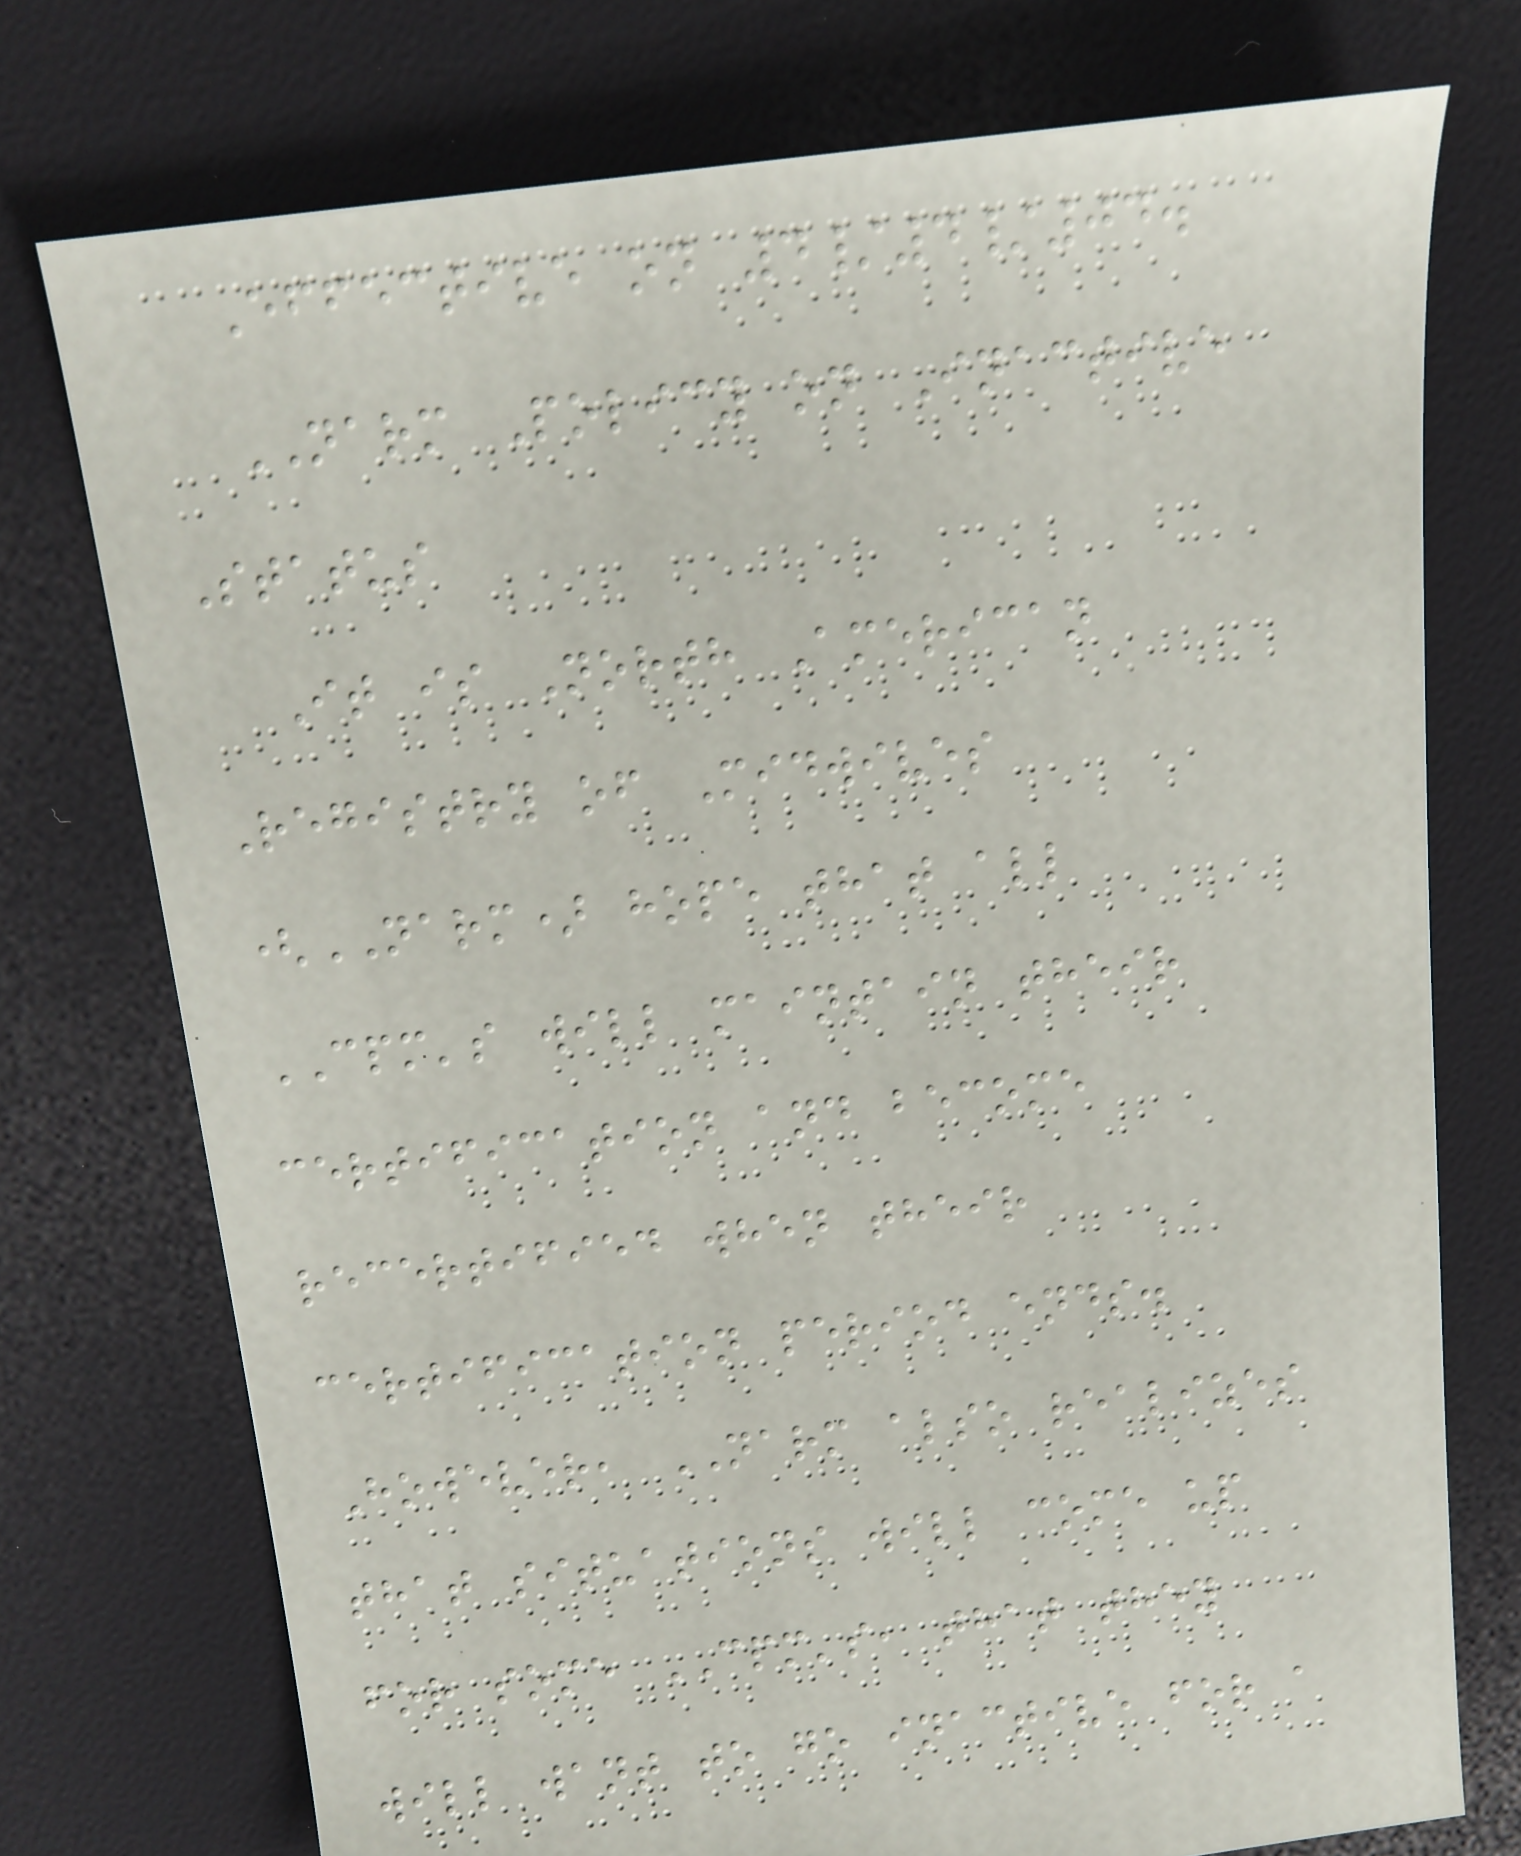Effective on 4/4/04.
NARM Policy on Inactive
Status
It is North American
Registry of Midwives
(NARM) hope that all
CPM's will maintain their
certification and become
recertified when their
certification period ends.
However, NARM also realizes
that situations will come up
for some CPM's, that they
will want to go inactive for a
